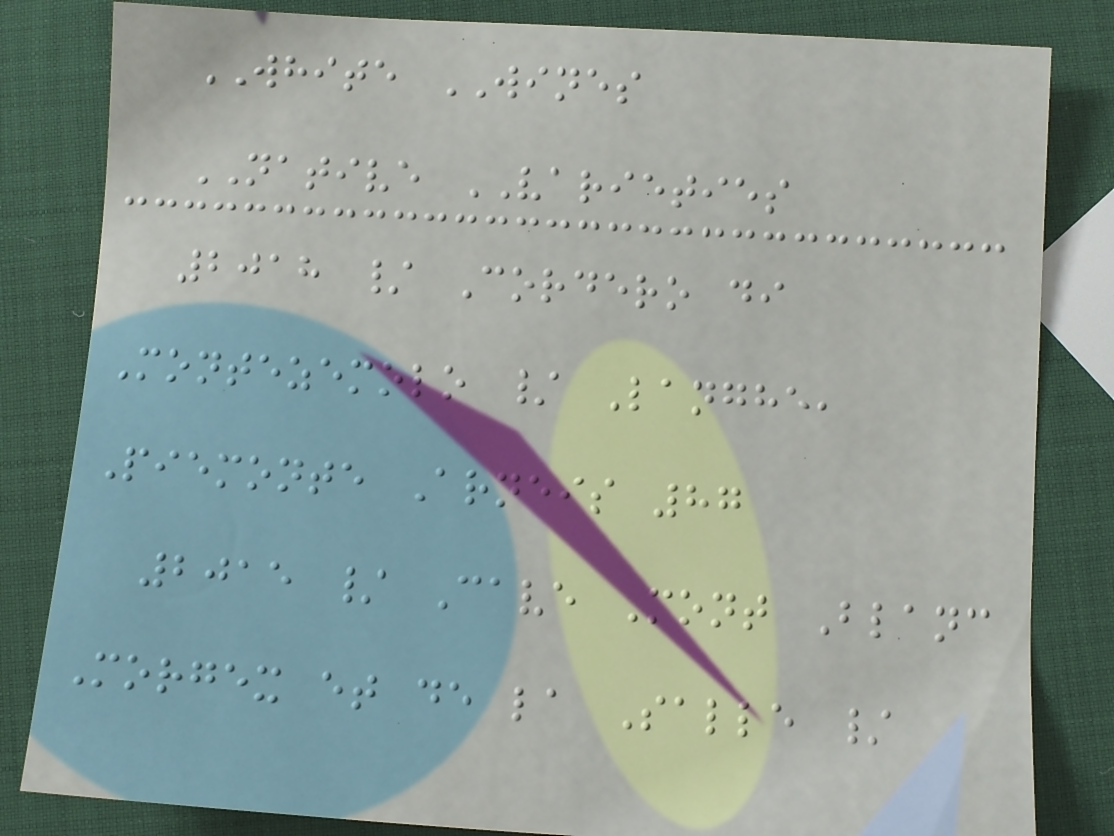WHITE WINES
NATIVE VARIETIES
2018 / Cordero di
Montezemolo / Langhe,
Piemonte Arneis 87
2015 / Cave Mont Blanc
Morgex et de la Salle /
